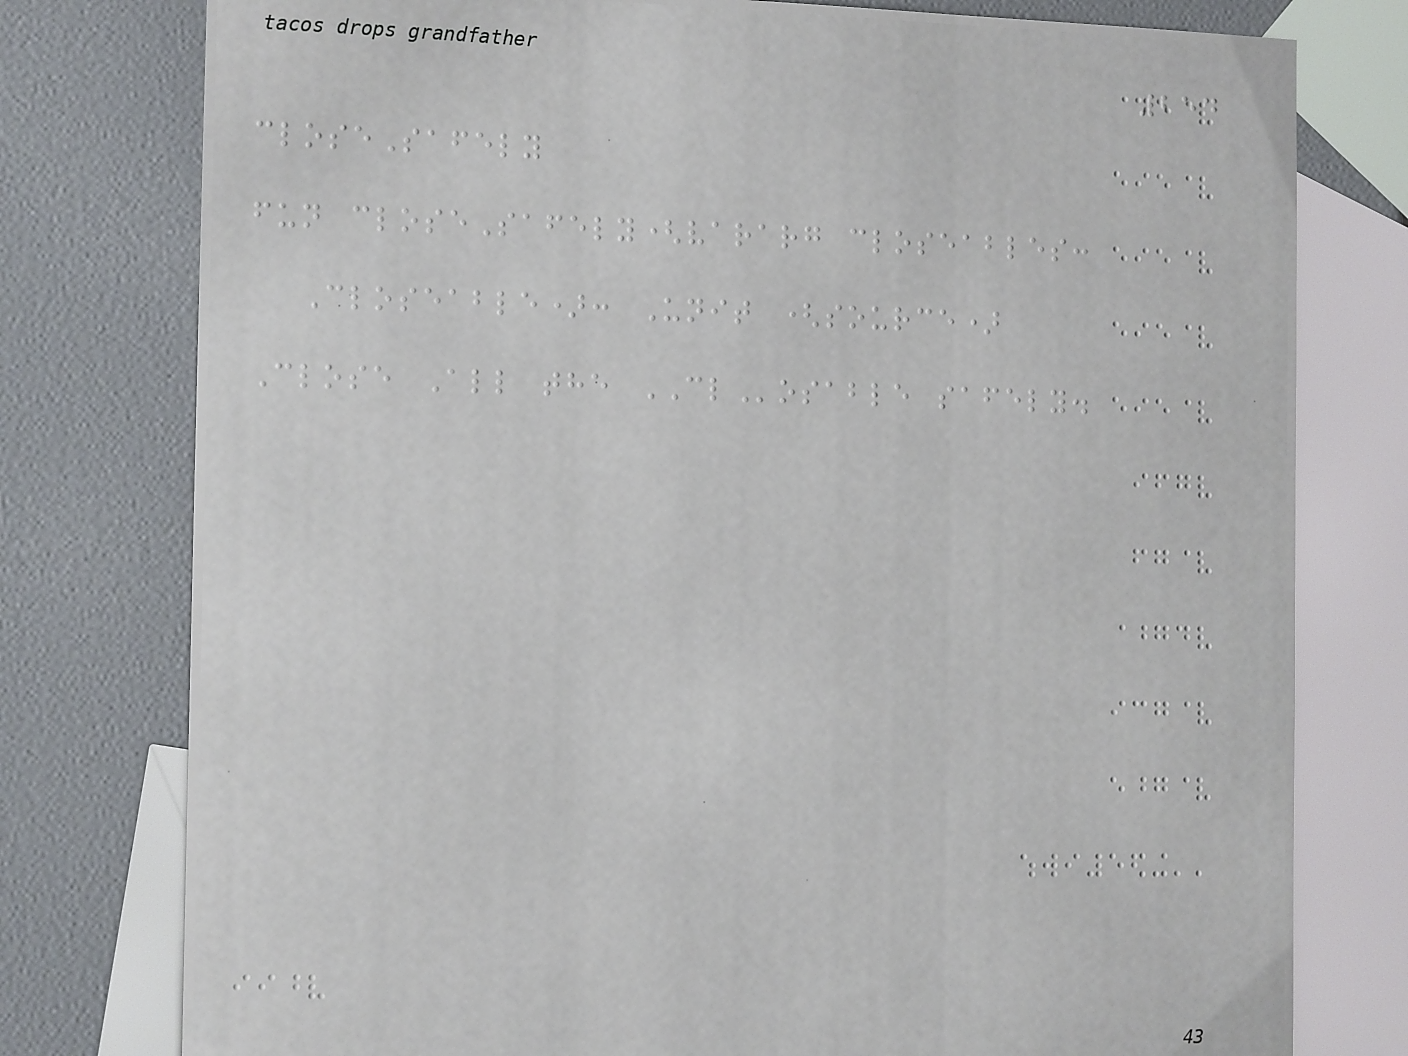254
closeSafely
fun closeSafely(vararg closeables:
Closeable): Unit (source)
Close All the CLosable safely.
